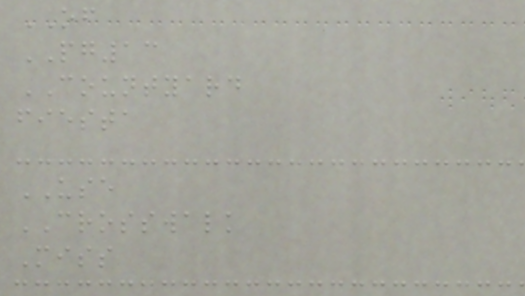OF
PG13
COUNTYARD
fiesta
USE
CROSSWALK
Miss
